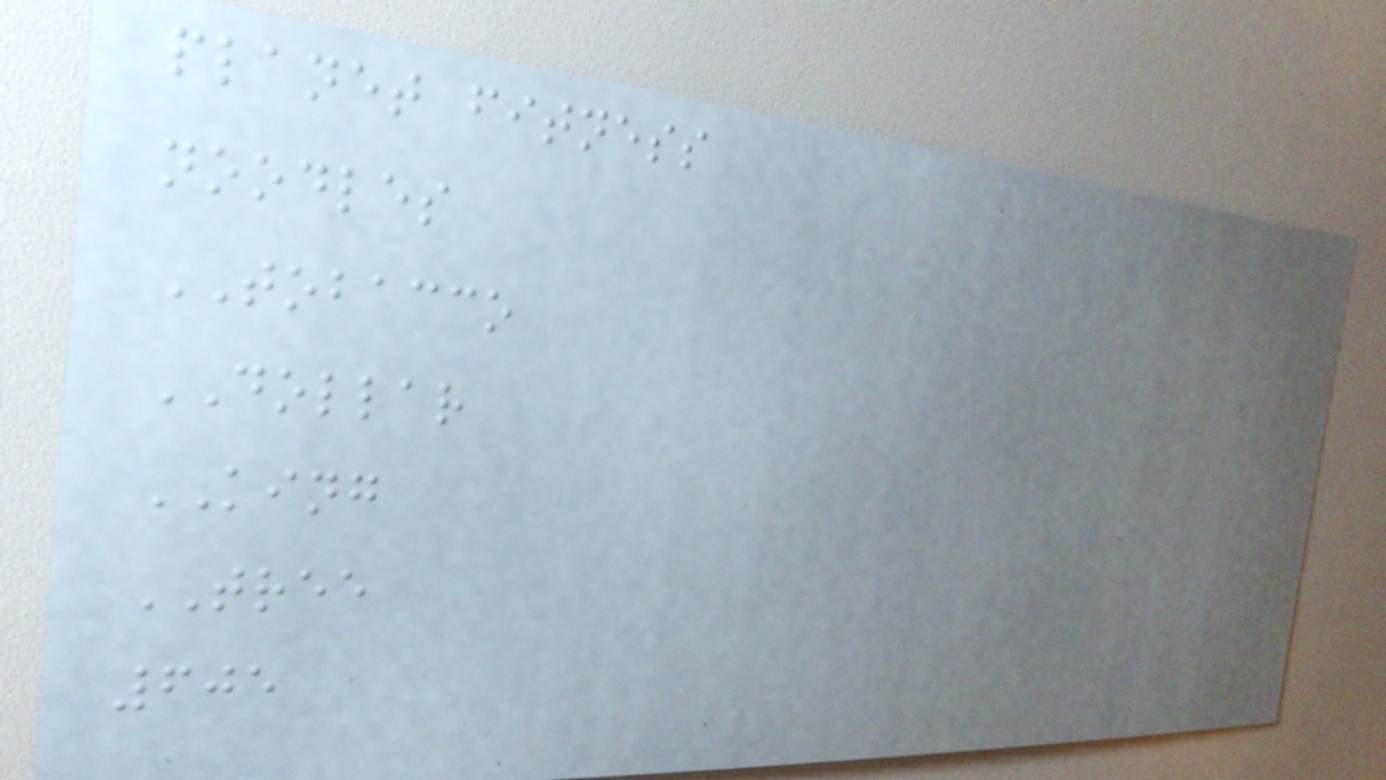planet fitness
noodles
TOBACCO
DOLLAR
KING
TREE
605
